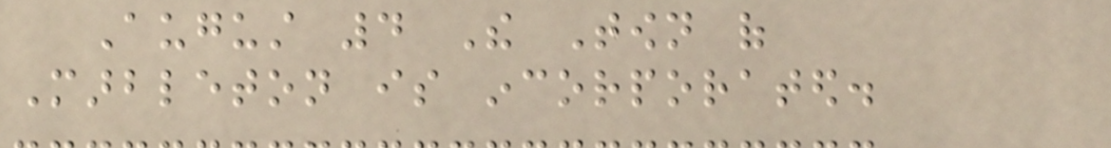August 4 The Town of
Marbleton is incorporated.
